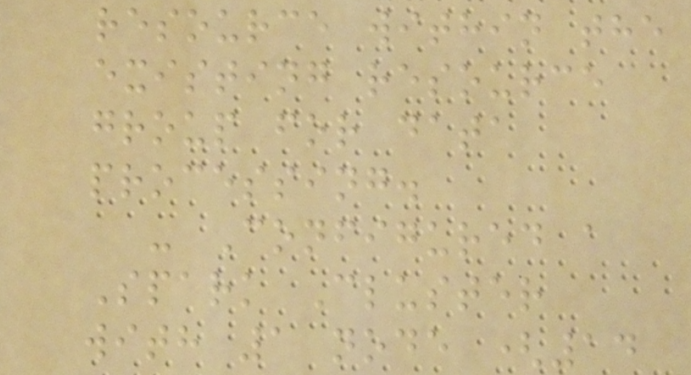resource within the
existing resource
group for data
processing.
- Configured a
Spark Cluster
with 1 node (14
